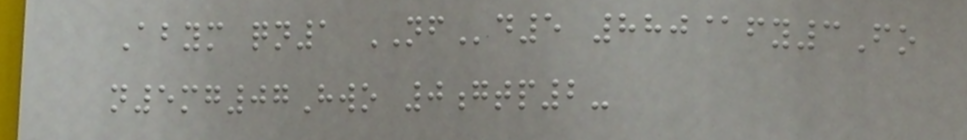Abym qn1 NFd5 880@fy3Fo
n5mg07Hwo 0gtp2-
